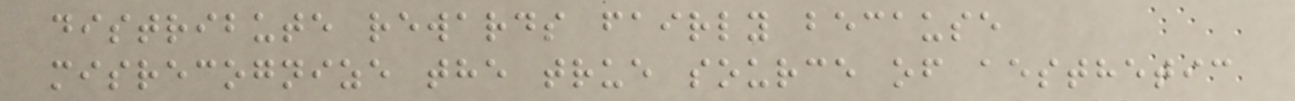distribute rewards fairly because
misrecognize the true source of aesthetic
